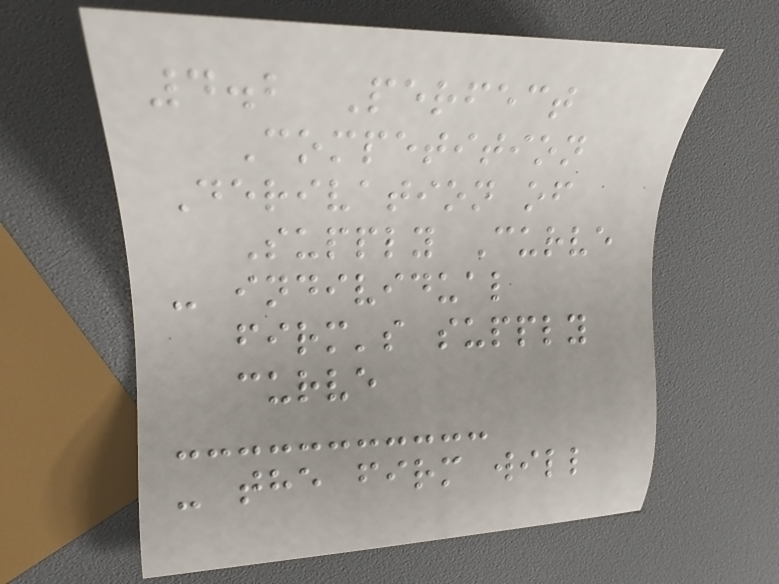4.2 Perfect
Competition
Derivation of
Supply Curve
- individual
firm's supply
curve
- the firm will
